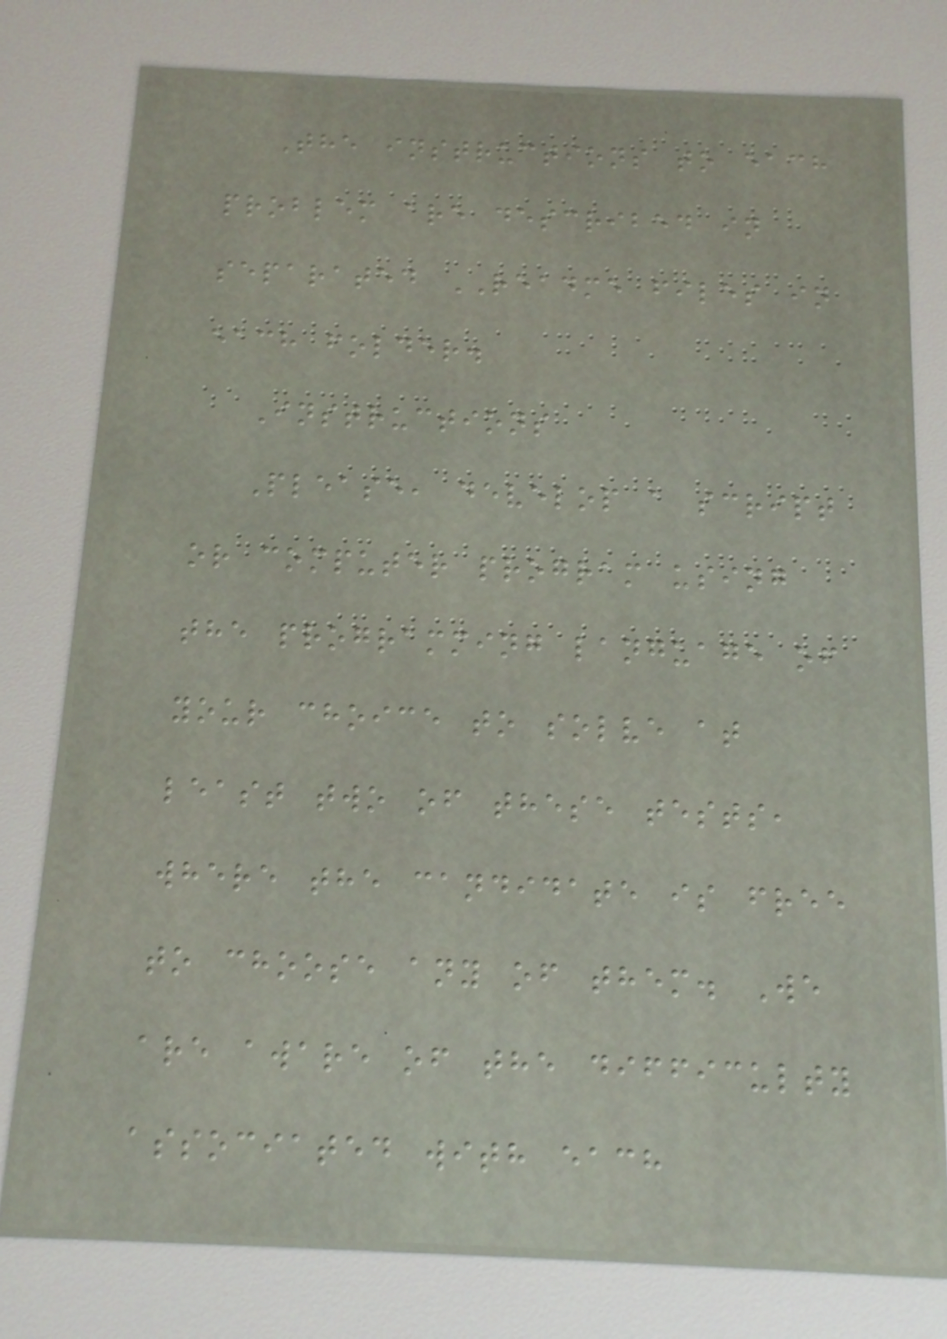The instructions to each
problem are described in
separated README files in
each folder.
Instructions
Please, develop a script
or computer program using
the programming language of
your choice to solve at
least two of these tests,
where the candidate is free
to choose any of them. We
are aware of the difficulty
associated with each
